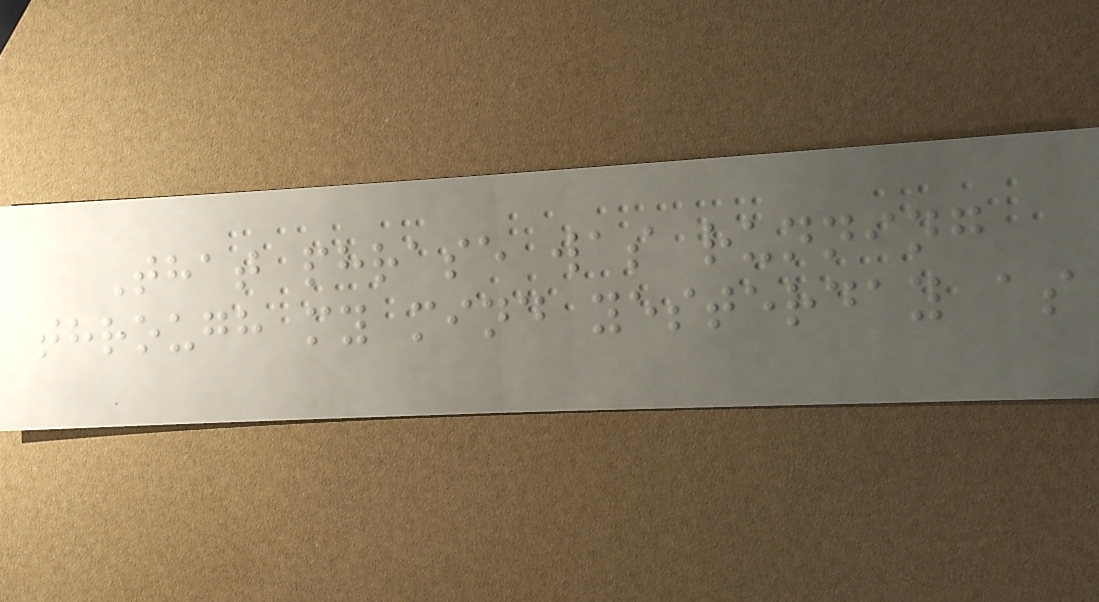That phrase was running
through my mind yesterday as
